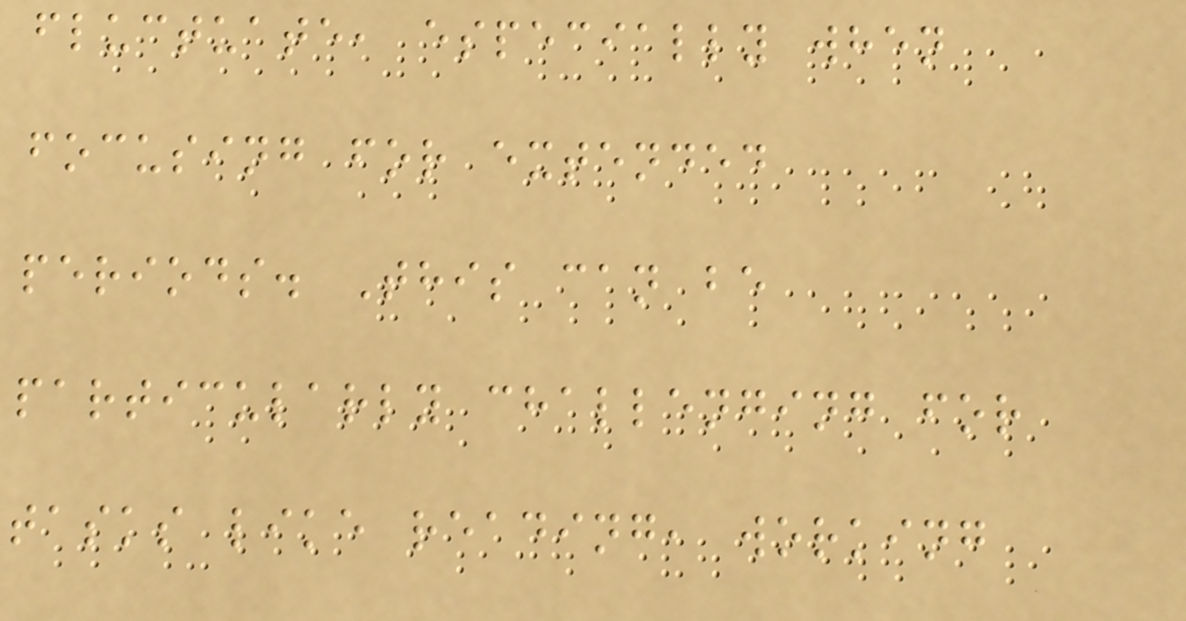fluctuate, especially when
focusing for extended
periods. This can be
particularly challenging for
tasks like reading, working
